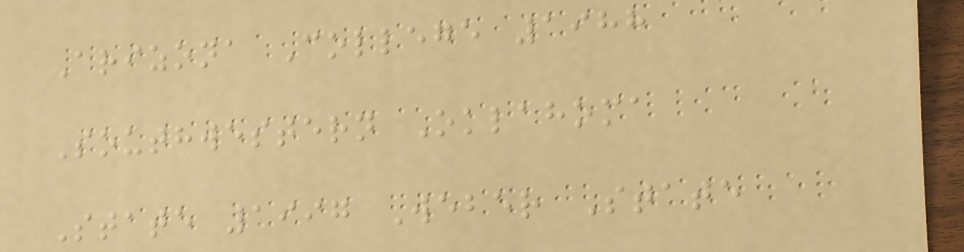Arizona College 1988
Southwestern Oklahoma
State 1997 Weber State
